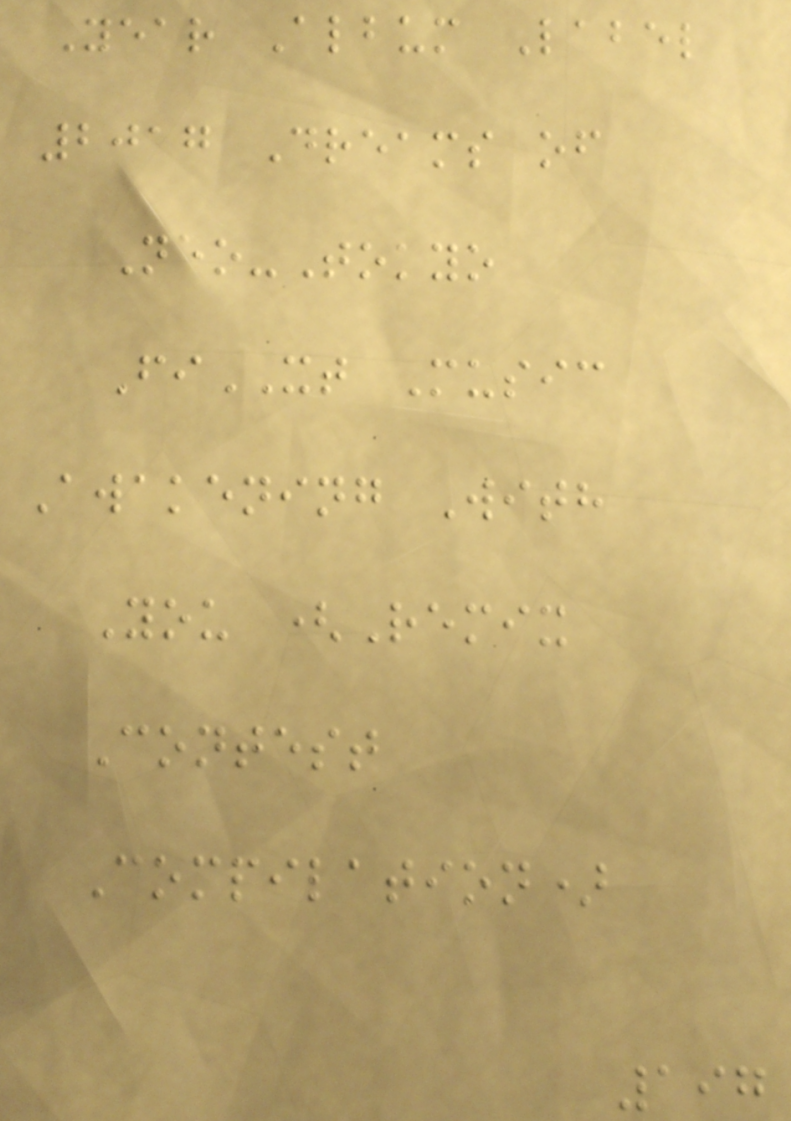Year Album Label
2017 Dreams of
Neo-Tokyo
FiXT Music
Awakening With
You (Remix
Contest
Compilation)
197
